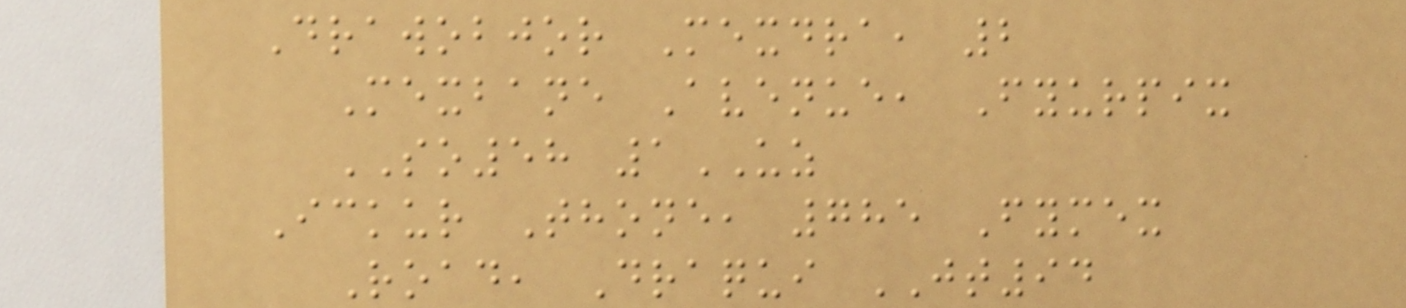Drawobjor Mexdra, 2
Mexbane Avenue, Fyurpix
SO58 1UZ
Ickur Thone, 785 Fymex
Road, Draqui JT94
